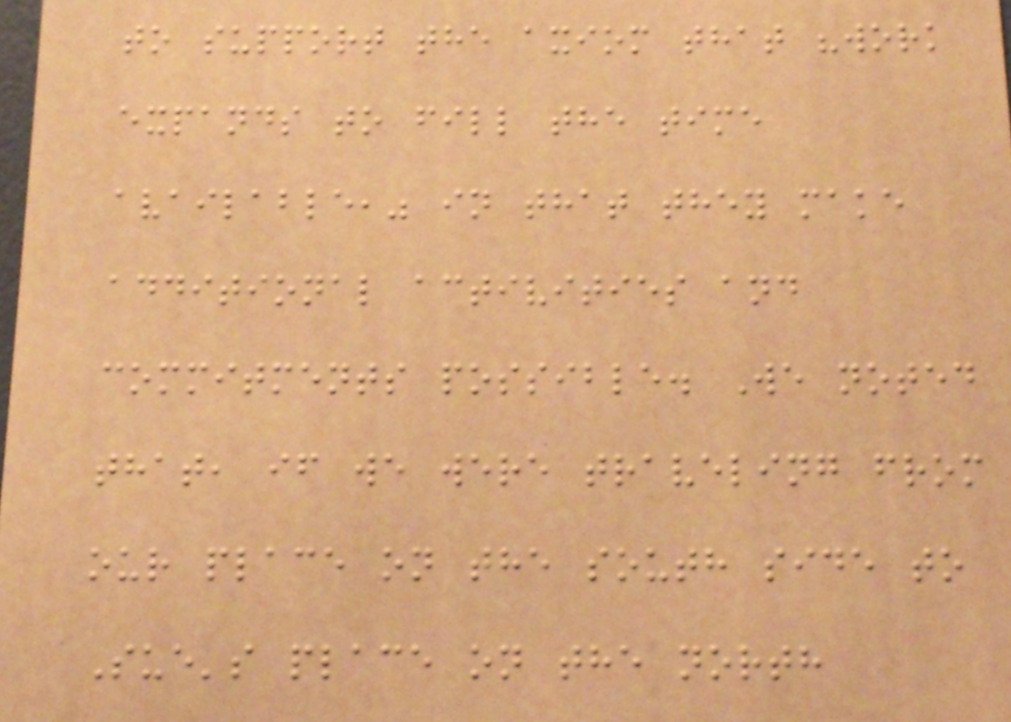to support the axiom that "work
expands to fill the time
available," in that they make
additional activities and
commitments possible. We noted
that, if we were traveling from
our place on the south side to
Sue's place on the north
